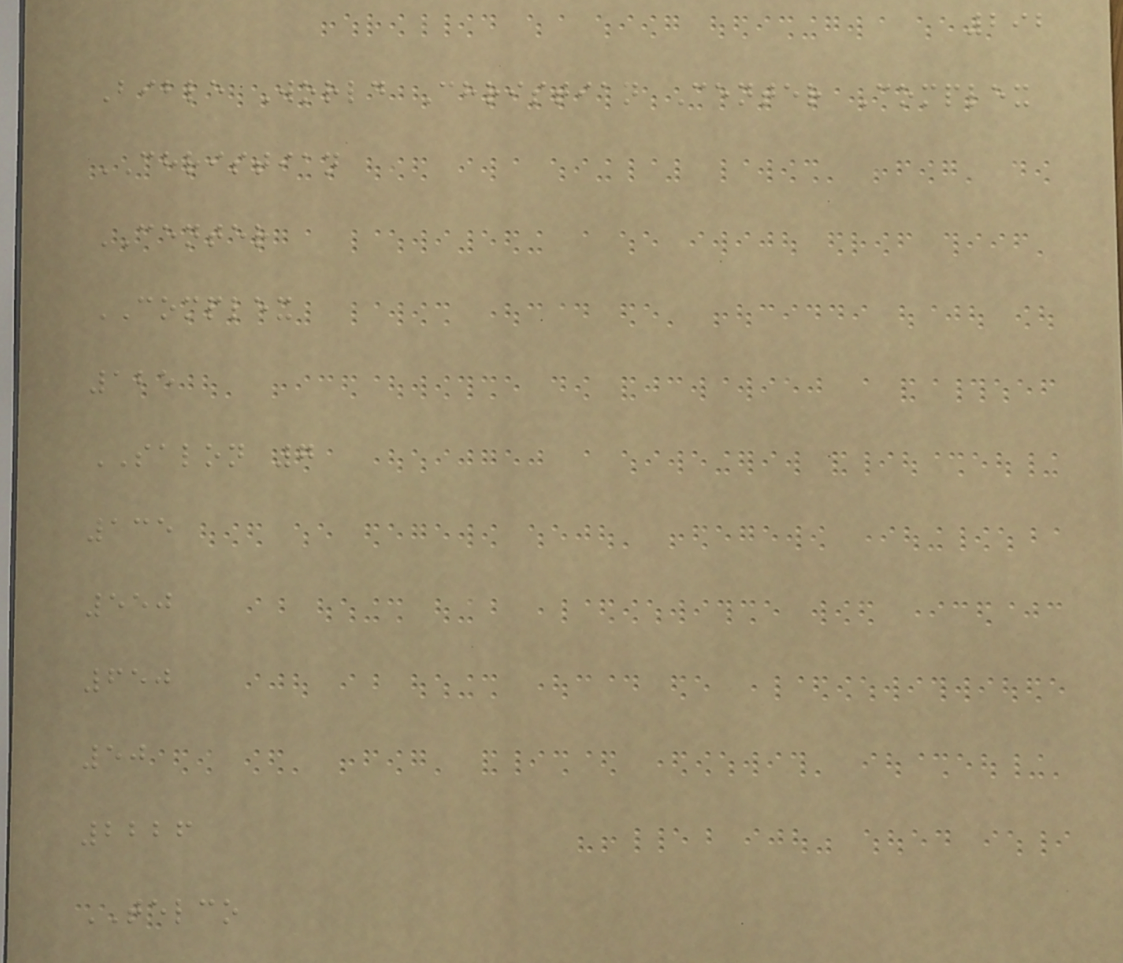292
Bible World Christian Center Complex
CHRISTIAN
CENTER
COMPLEX
125
SALON 7
135
550
650
50
2226
TELCO
